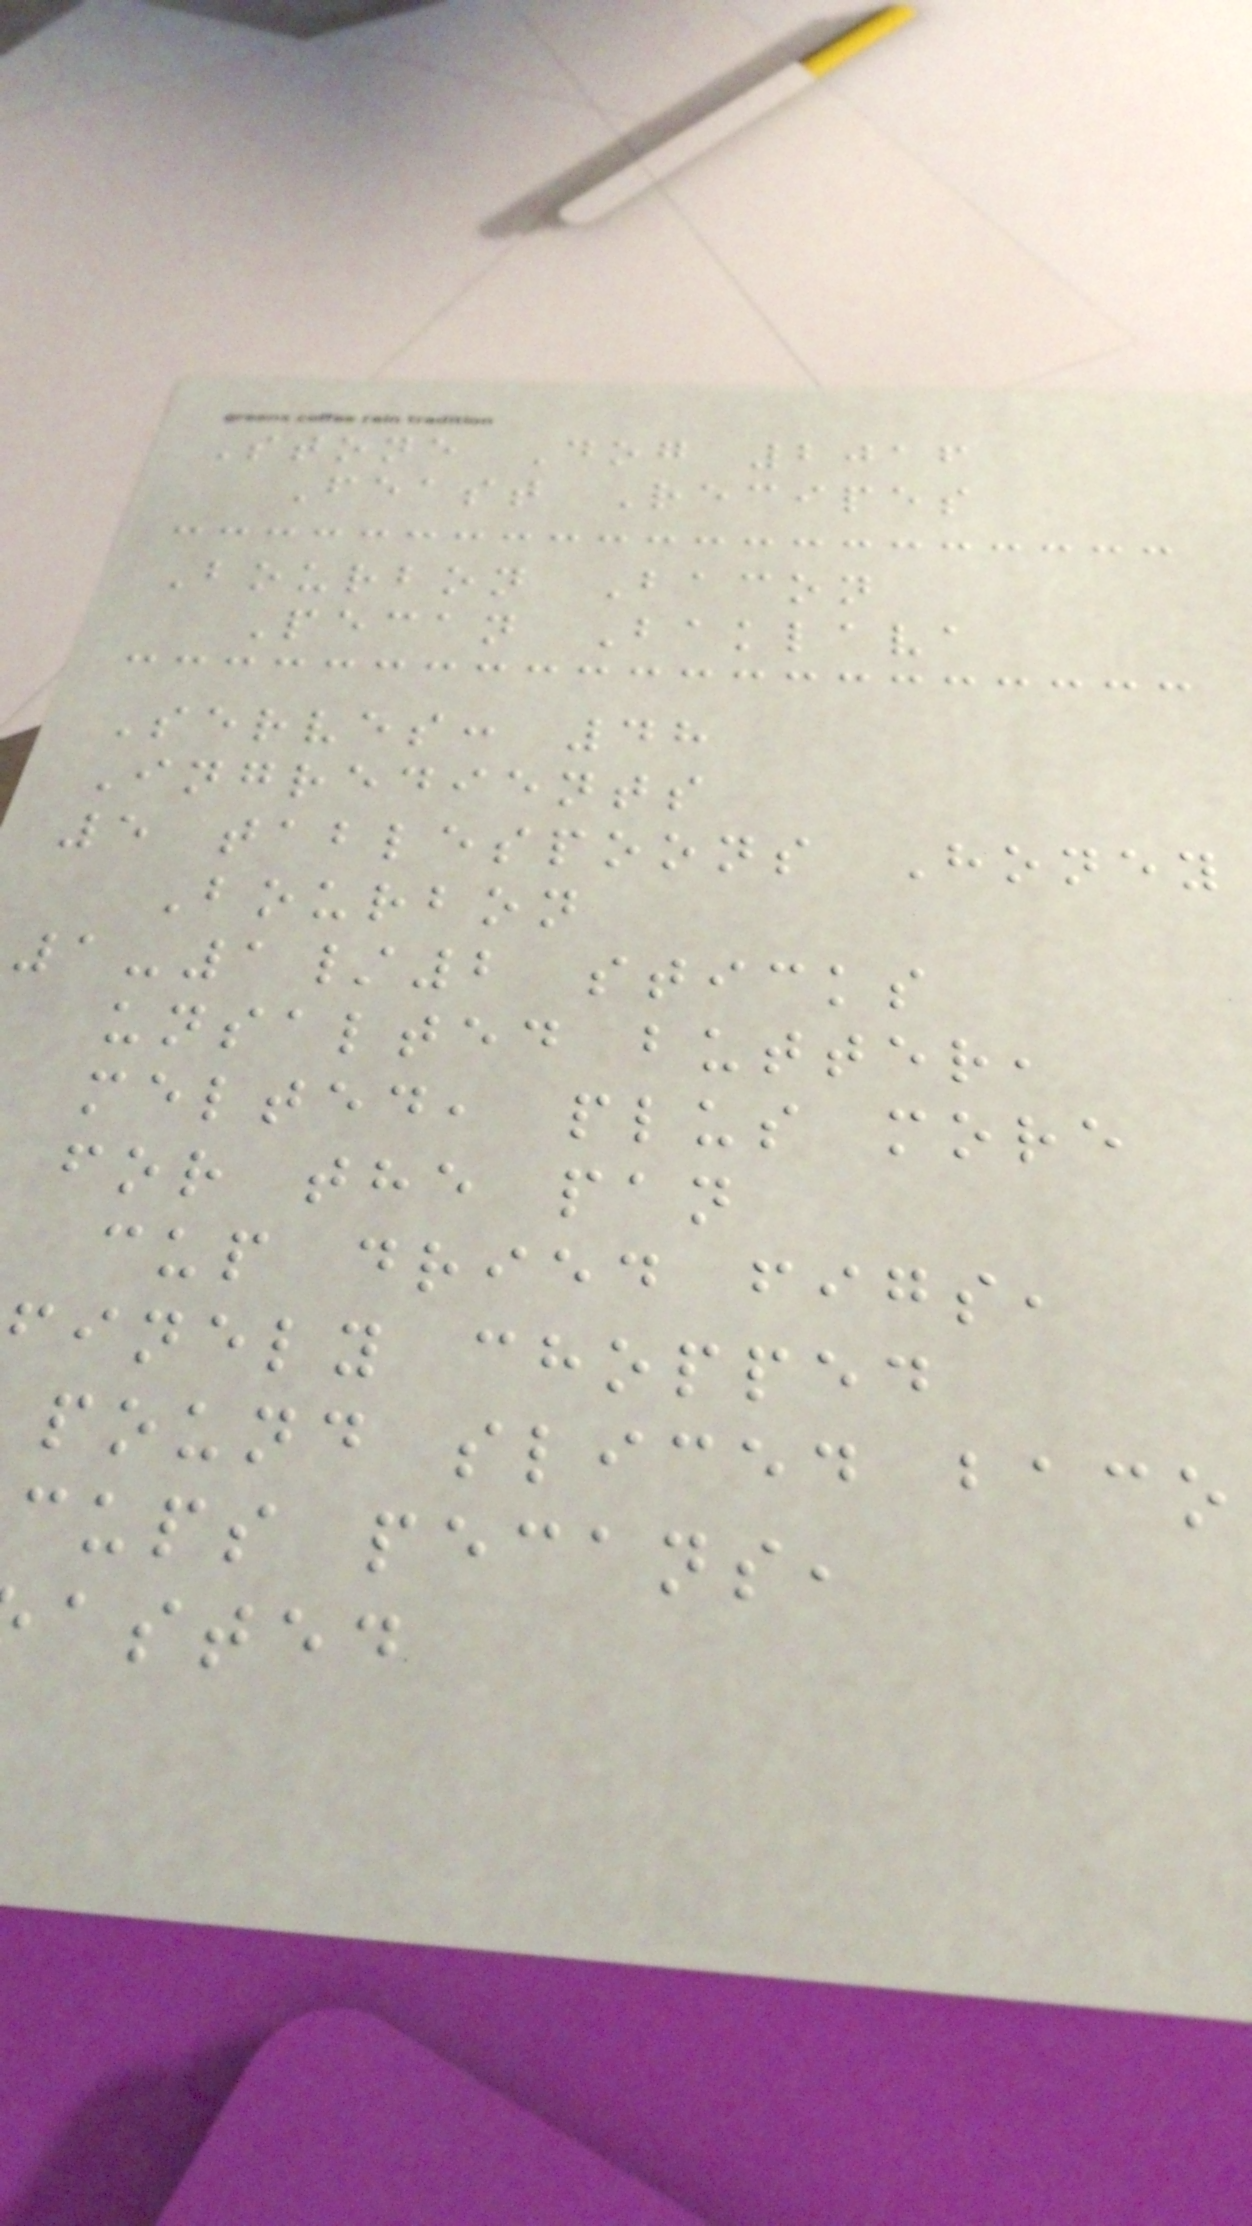Stone Dog 2016
Feast Recipes
Bourbon Bacon
Pecan Baklava
Serves: 48
Ingredients
5 tablespoons Honey
Bourbon
1-1/2 sticks
unsalted butter,
melted, plus more
for the pan
cup dried figs,
finely chopped
pound sliced baco
cups pecans,
asted
